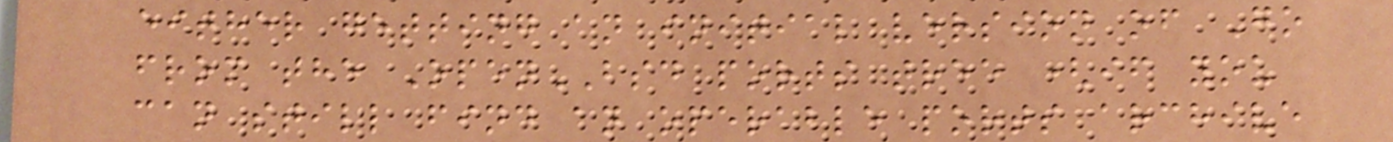either getting an initial version of Go
from the OpenBSD ports tree (if you
can still find an operable ports archive
